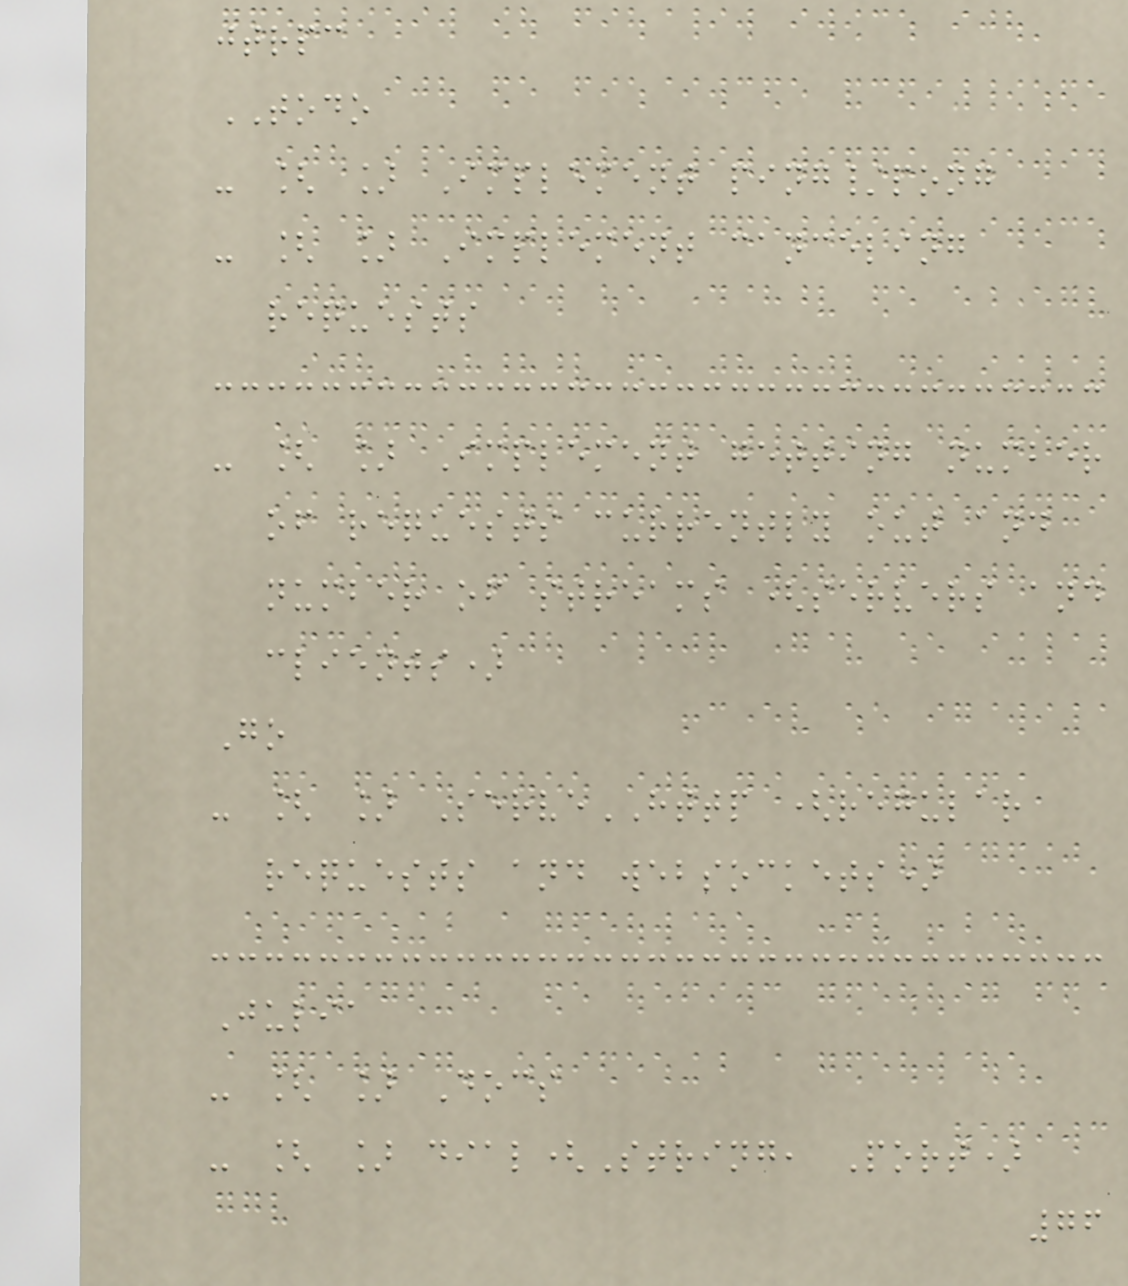jtrpc
TODO
- [ ] Implement ping/pong
- [ ] Implement canceling
requests
- [ ] Implement getting number
of requests currently out and
number of streams (servers and
clients)
Go
- [ ] ServeHTTP (regular
requests and websockets)
Julia
- [ ] Docs
- [ ] dial(String, Port)
76
